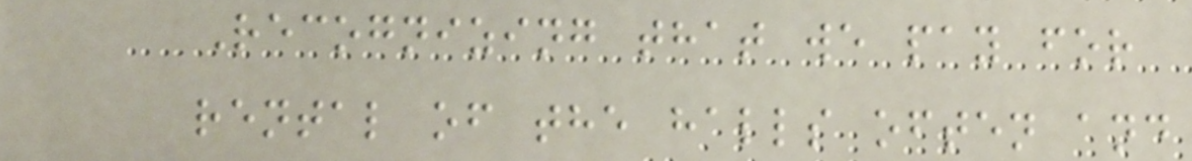Recognizing that we pay for
rental of the halls often and
